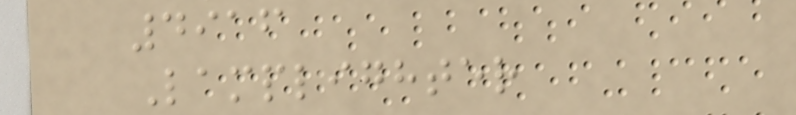4916
Lamplighter
